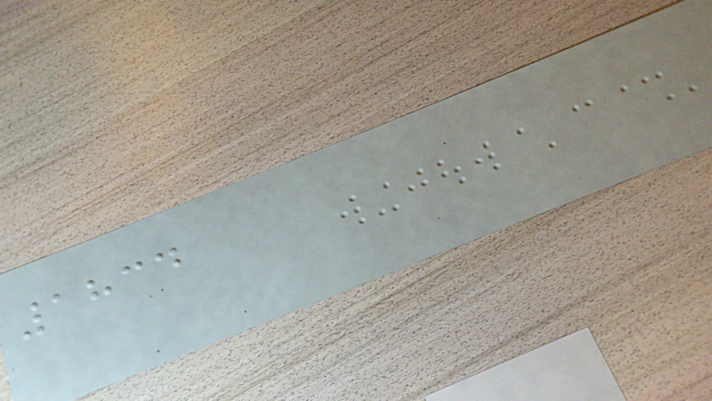1834
